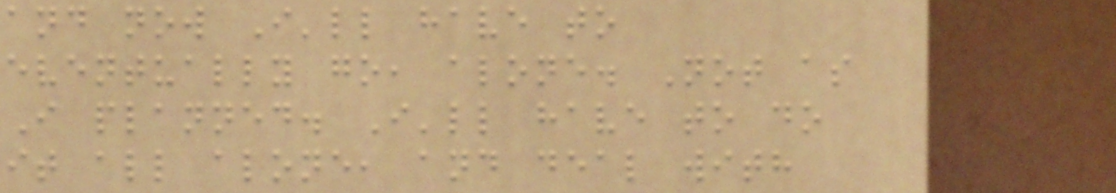and now I'll have to
eventually go, alone. Not as
I planned. I'll have to do
it all alone, and deal with
